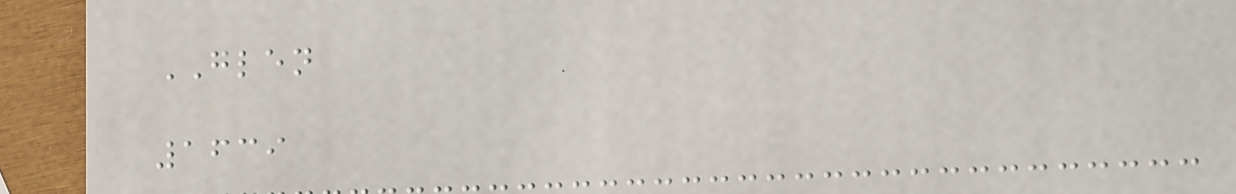GLEN
1639
